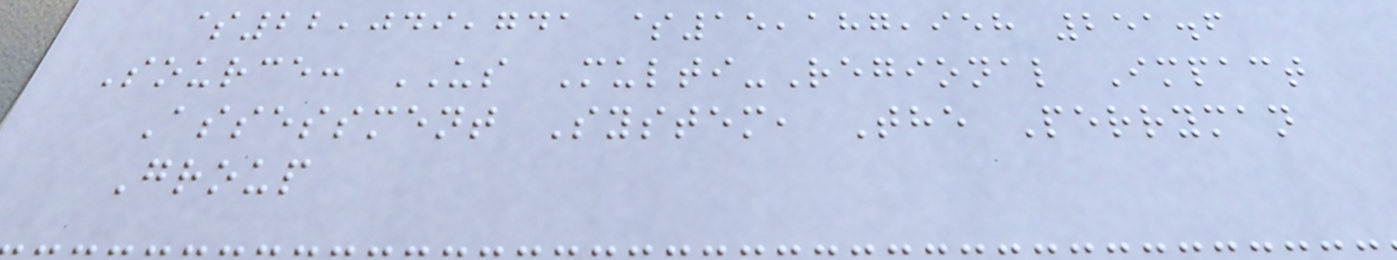$22,049,741 $15,187,958 251.6
Source: US Multi-Regional Impact
Assessment System, The Perryman
Group
